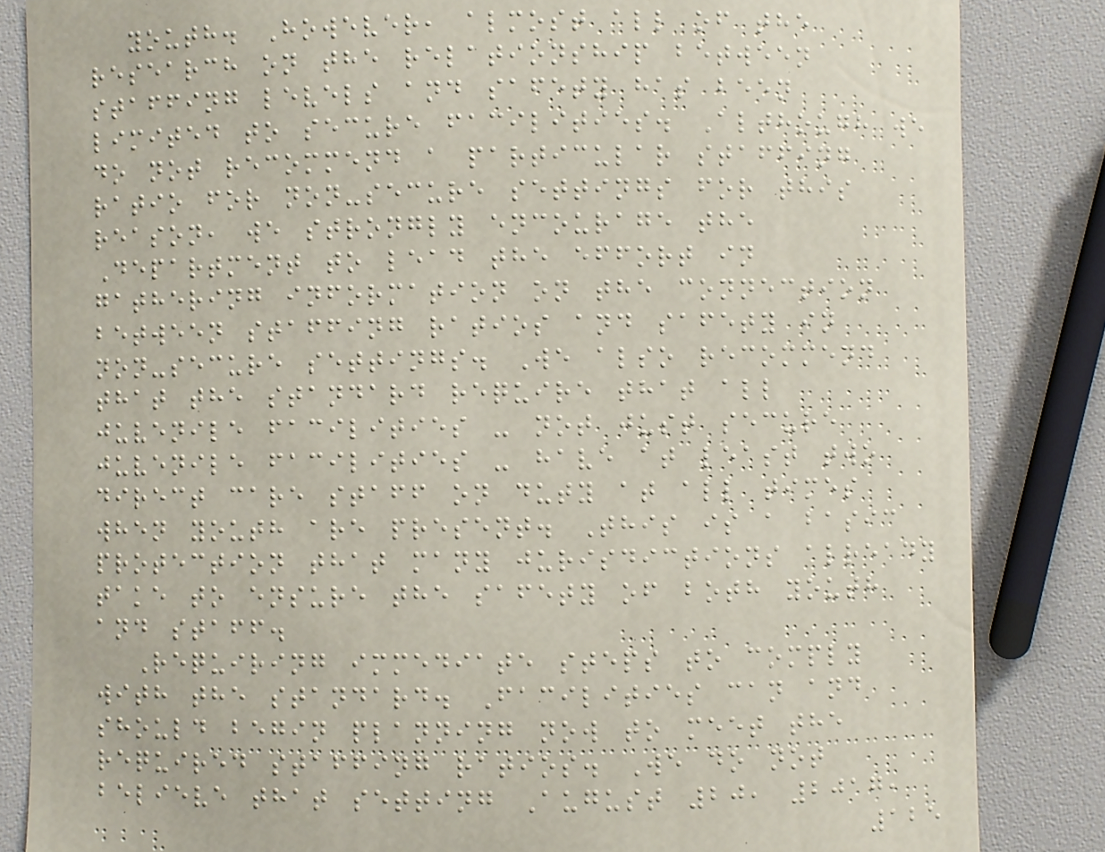youth. However, almost all of the
research on the relationship between
staffing levels and safety has been
limited to secure facilities. Although we
do not recommend a particular staffing
ratio for non-secure settings for this
reason, we strongly encourage the
Department to lead the effort in
gathering information on the connection
between staffing ratios and safety in
non-secure settings. We also recommend
that the standard require that all
juvenile facilities - not just secure
juvenile facilities - have at least two
direct care staff on duty at all times
when youth are present. This is a basic
protection that many jurisdictions already
take to ensure the safety of both youth
and staff.
Requiring immediate steps to comply
with the standard. Facilities can and
should begin planning now to meet the
required staffing ratios. We do not
believe that setting August 20, 2017,
125
